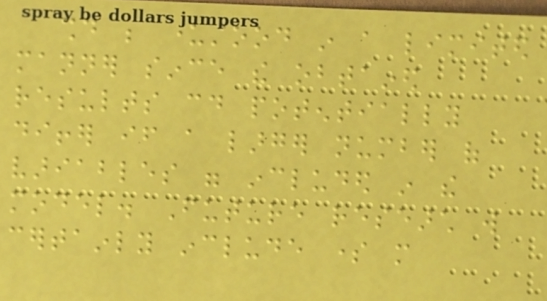should be understood in a limited
manner since the obtained
results could potentially
differ if a larger number of
variables were included in the
model. Future research will
certainly include some more
